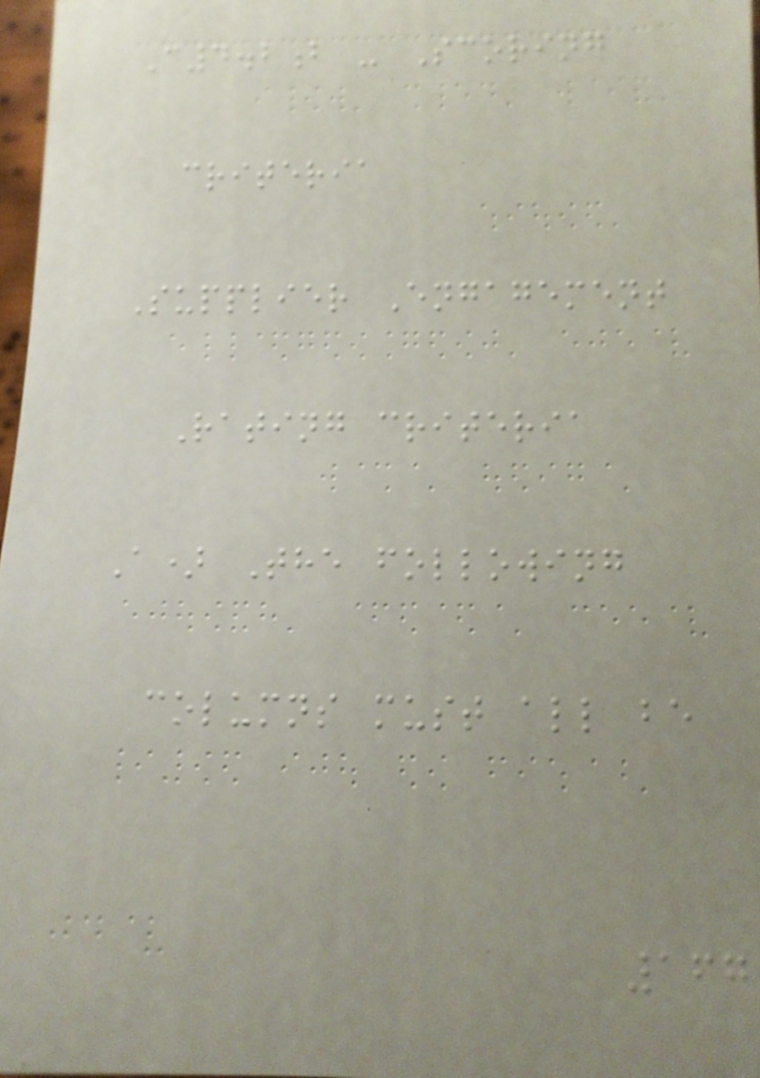C4.2b - Scoring
criteria
Supplier Engagement
Rating criteria
A) The following
columns must all be
167
